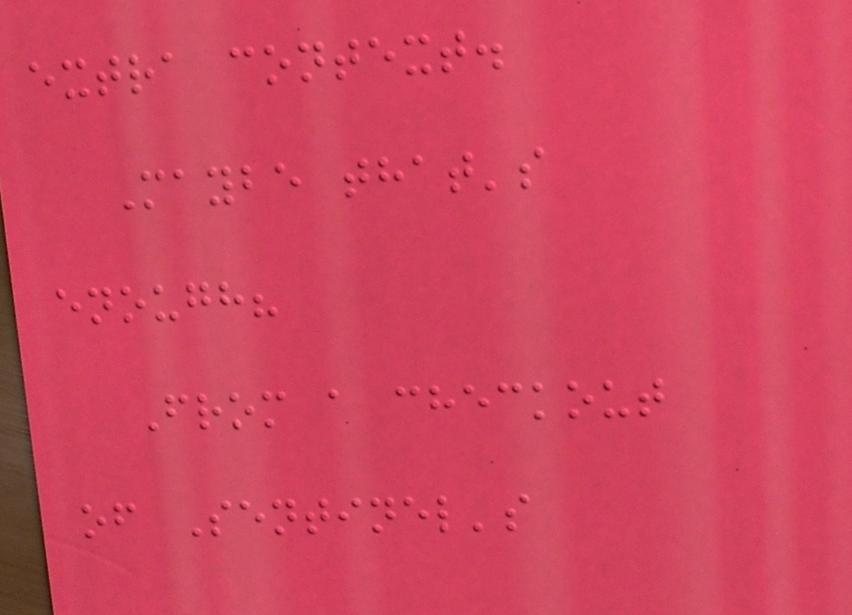extra context.
Maybe that's
enough?
From a checkout
of Sentinel's
